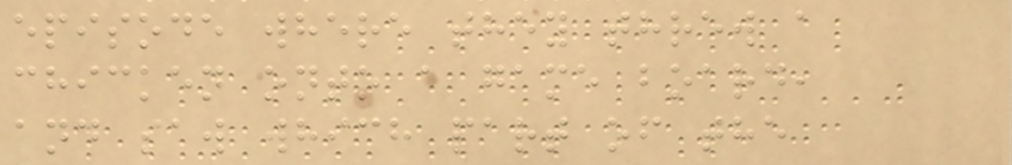episode where they threw a
chicken onto a game board,
and saw which part of the
